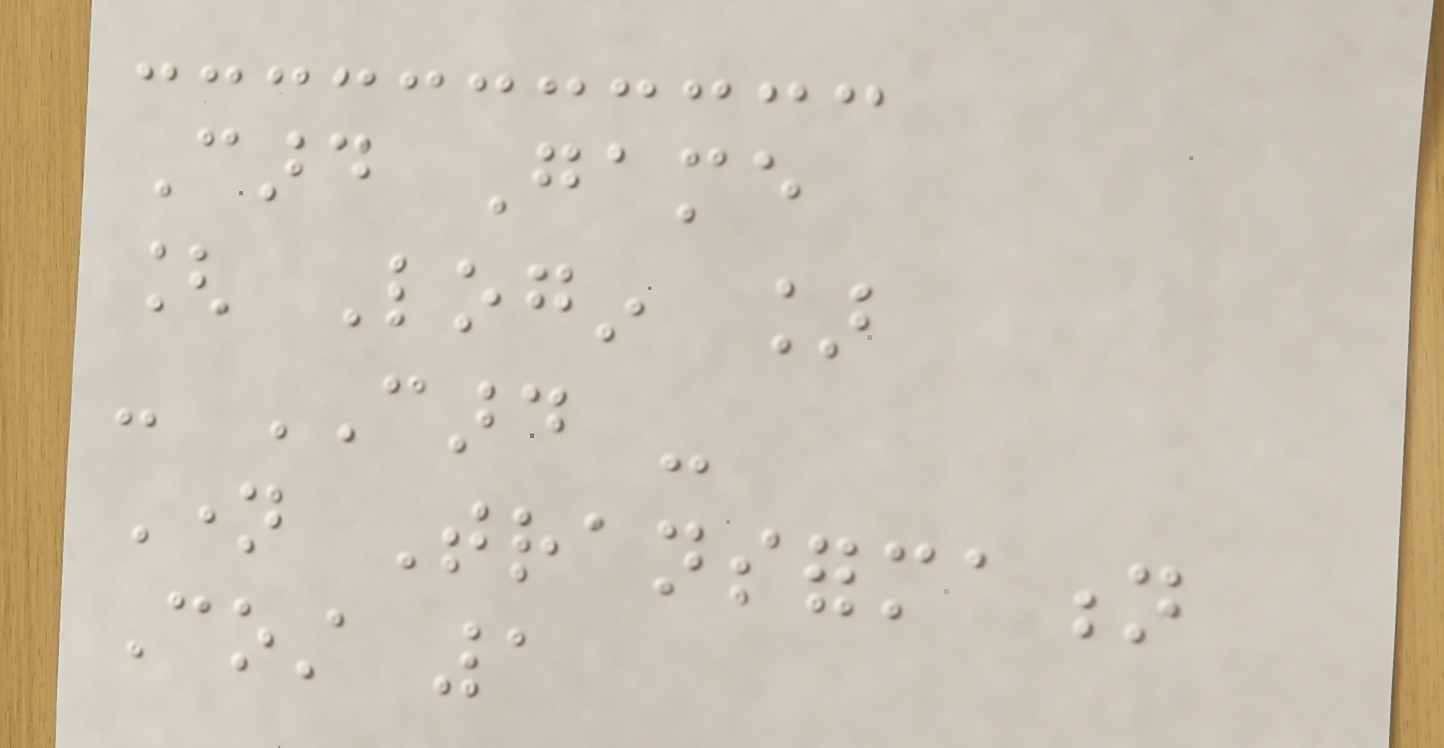Card Game
[ Login ]
- CARD -
Name Transformation
Cost 1
